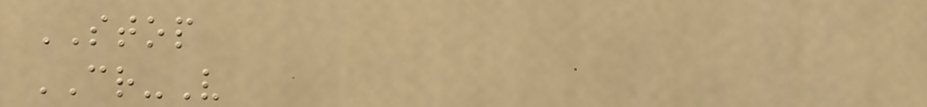STOP
CR-V
